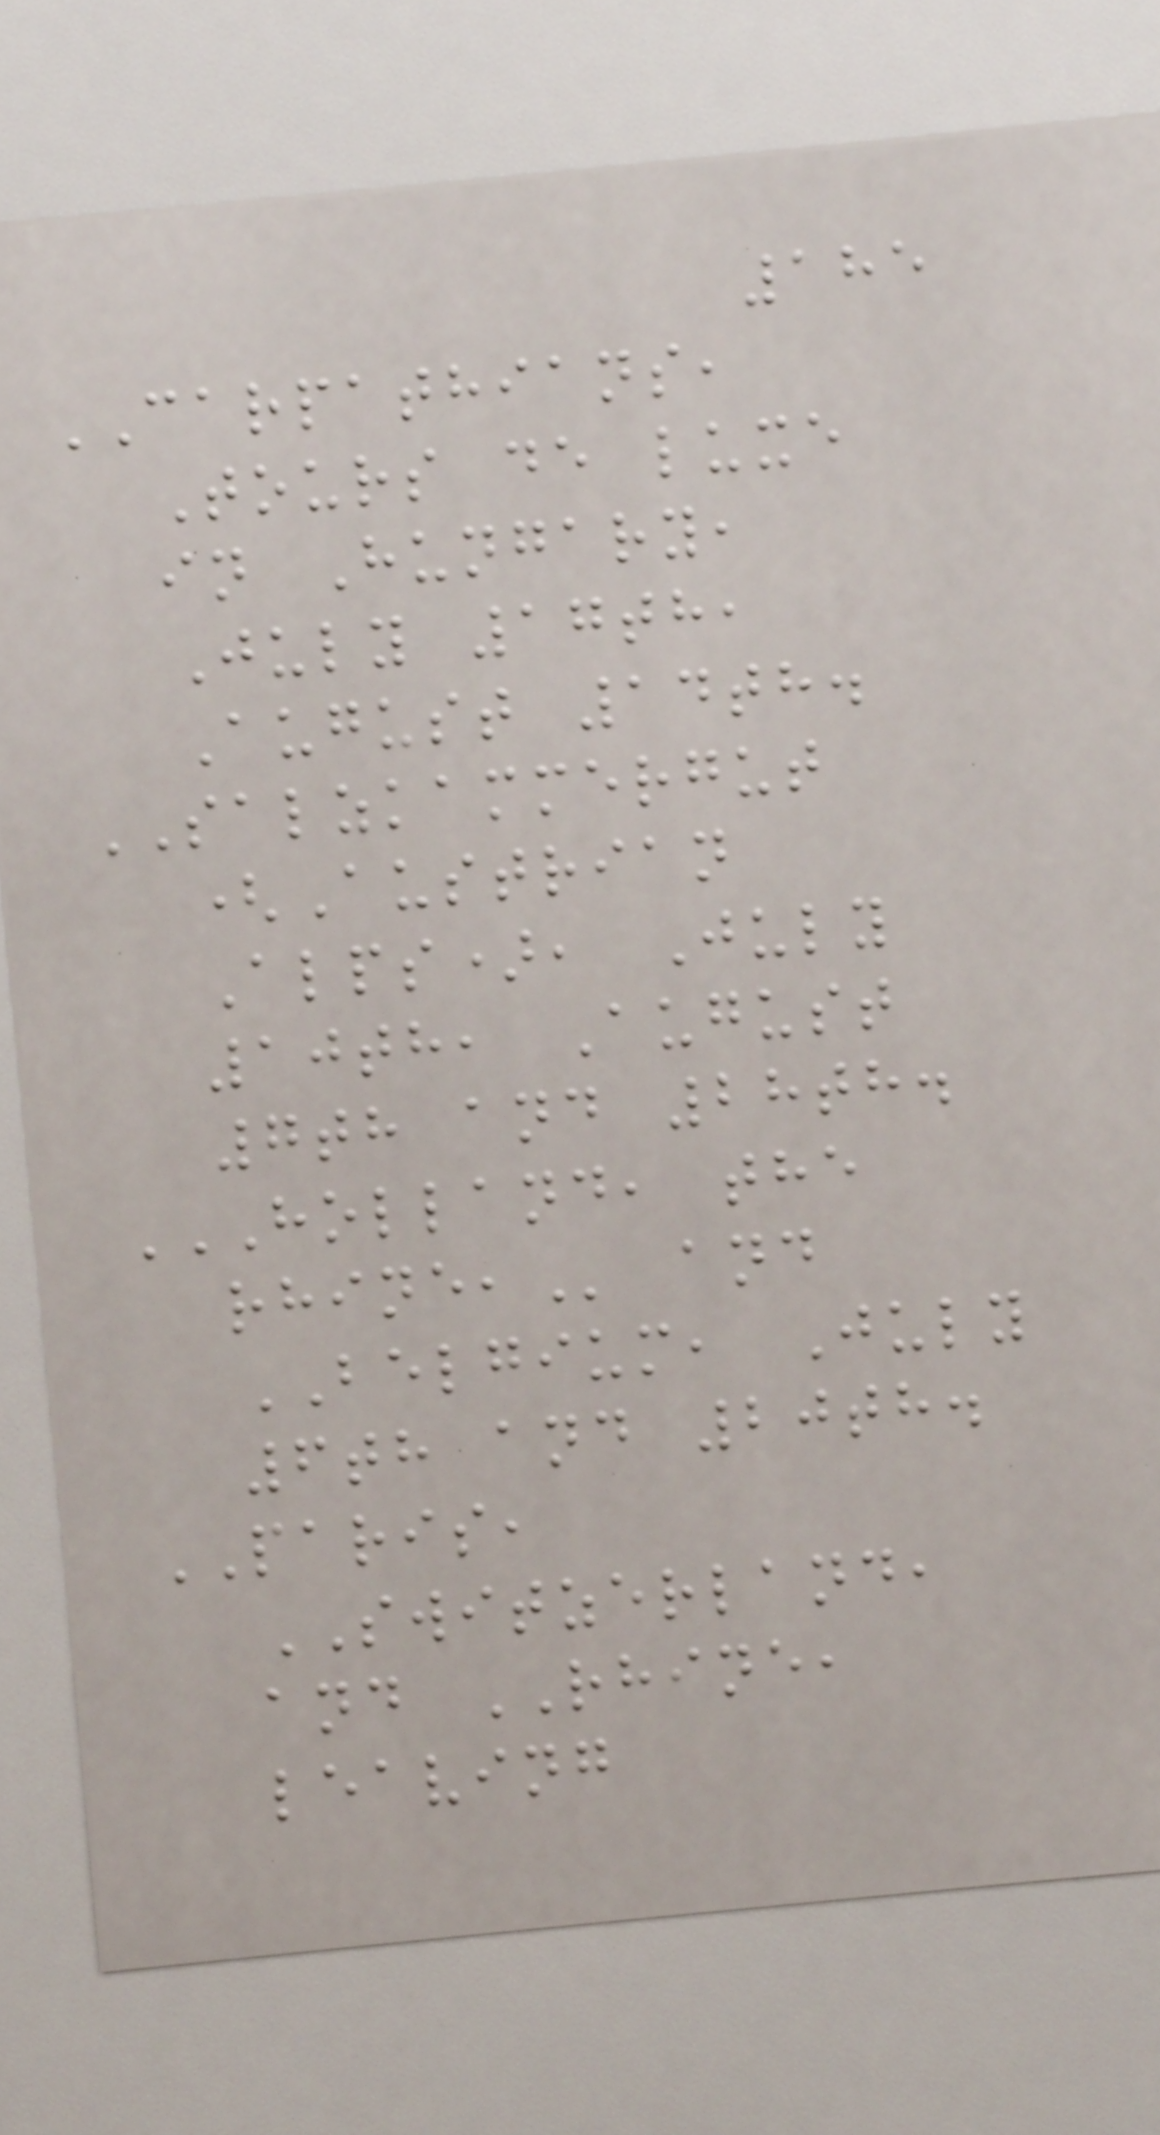185
CARPATHIANS,
Tours de luxe
in Hungary,
July 17th,
August 14th.
SALZKAMMERGUT
(Austrian
Alps), July
10th, August
7th and 28th.
HOLLAND, THE
RHINE, and
BELGIUM, July
6th and 20th.
PARIS,
SWITZERLAND,
and RHINE,
leaving
